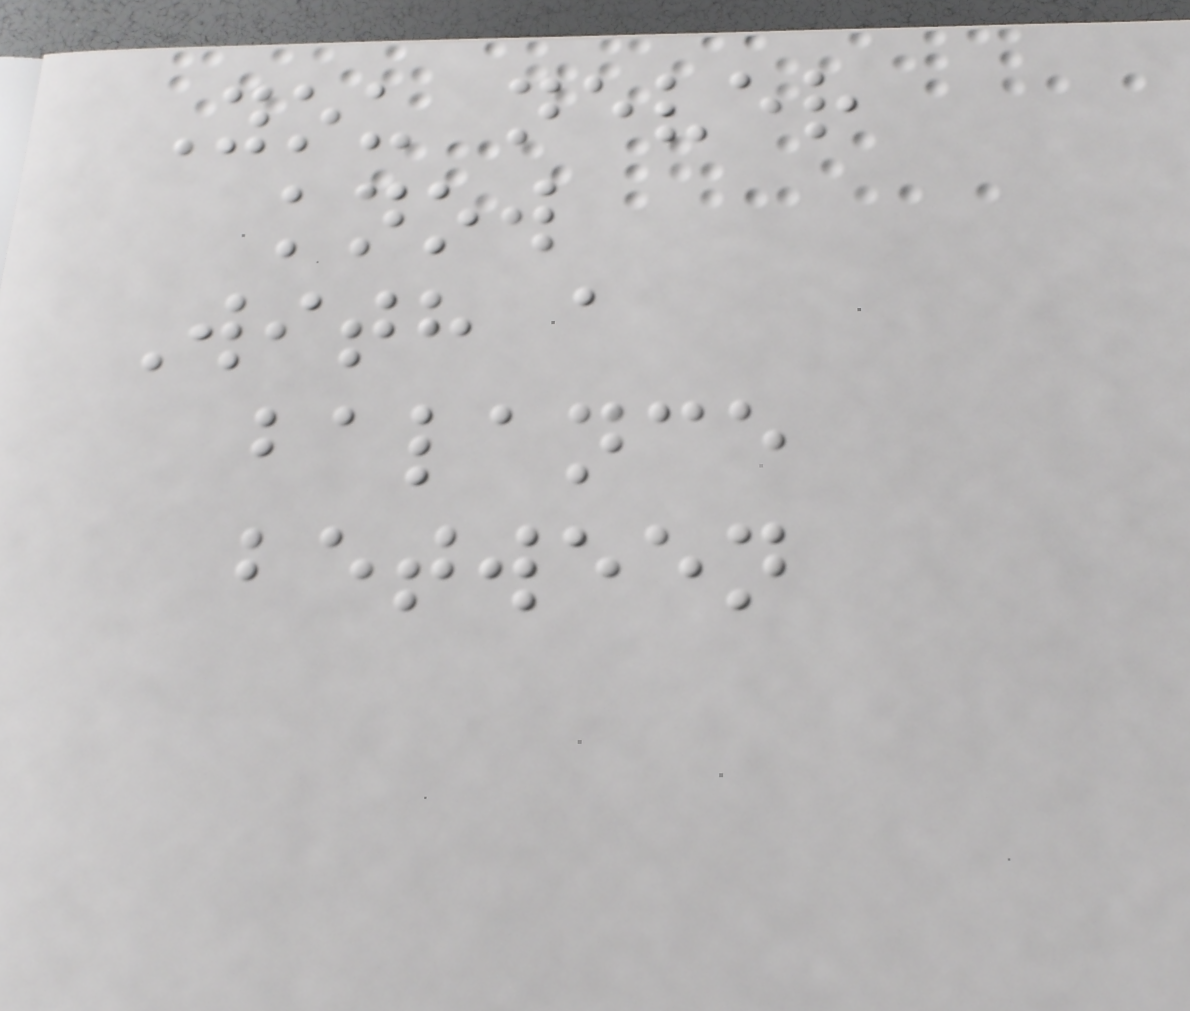You never
know
With a
balance
between
